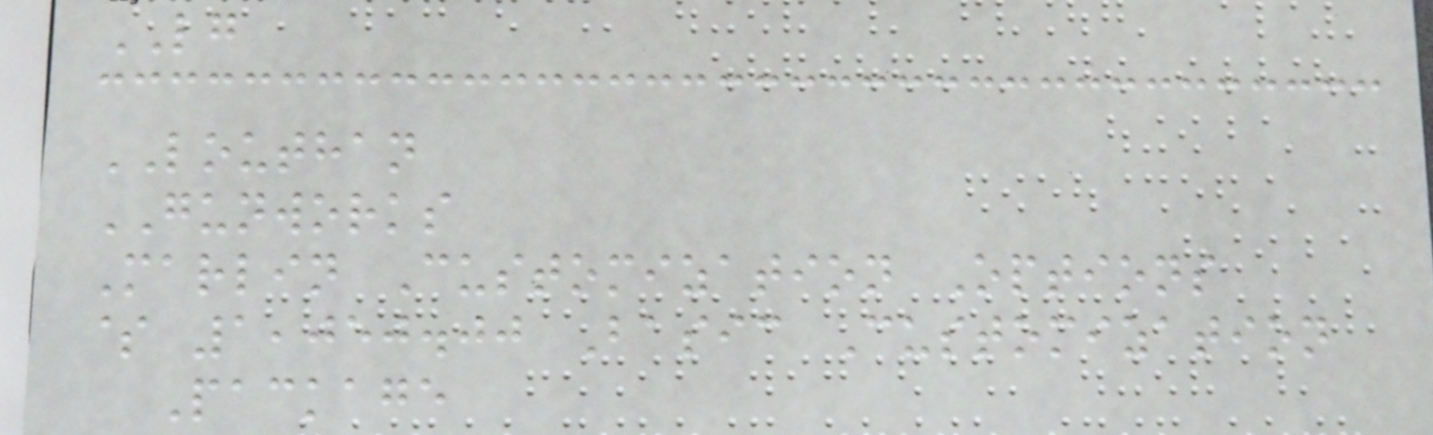LG
LOUTHAN
GUNWORKS
Marlin Customization Options
$ 1,050.00 Basic Customization
Package
